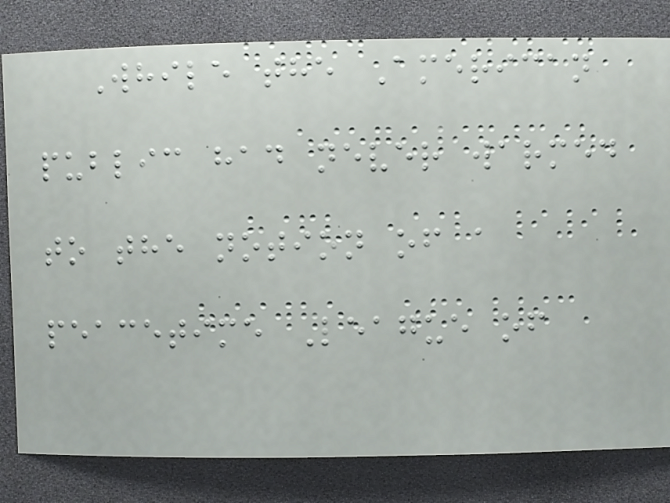While the American
public had never warmed
to the notion of a
peacetime League of
